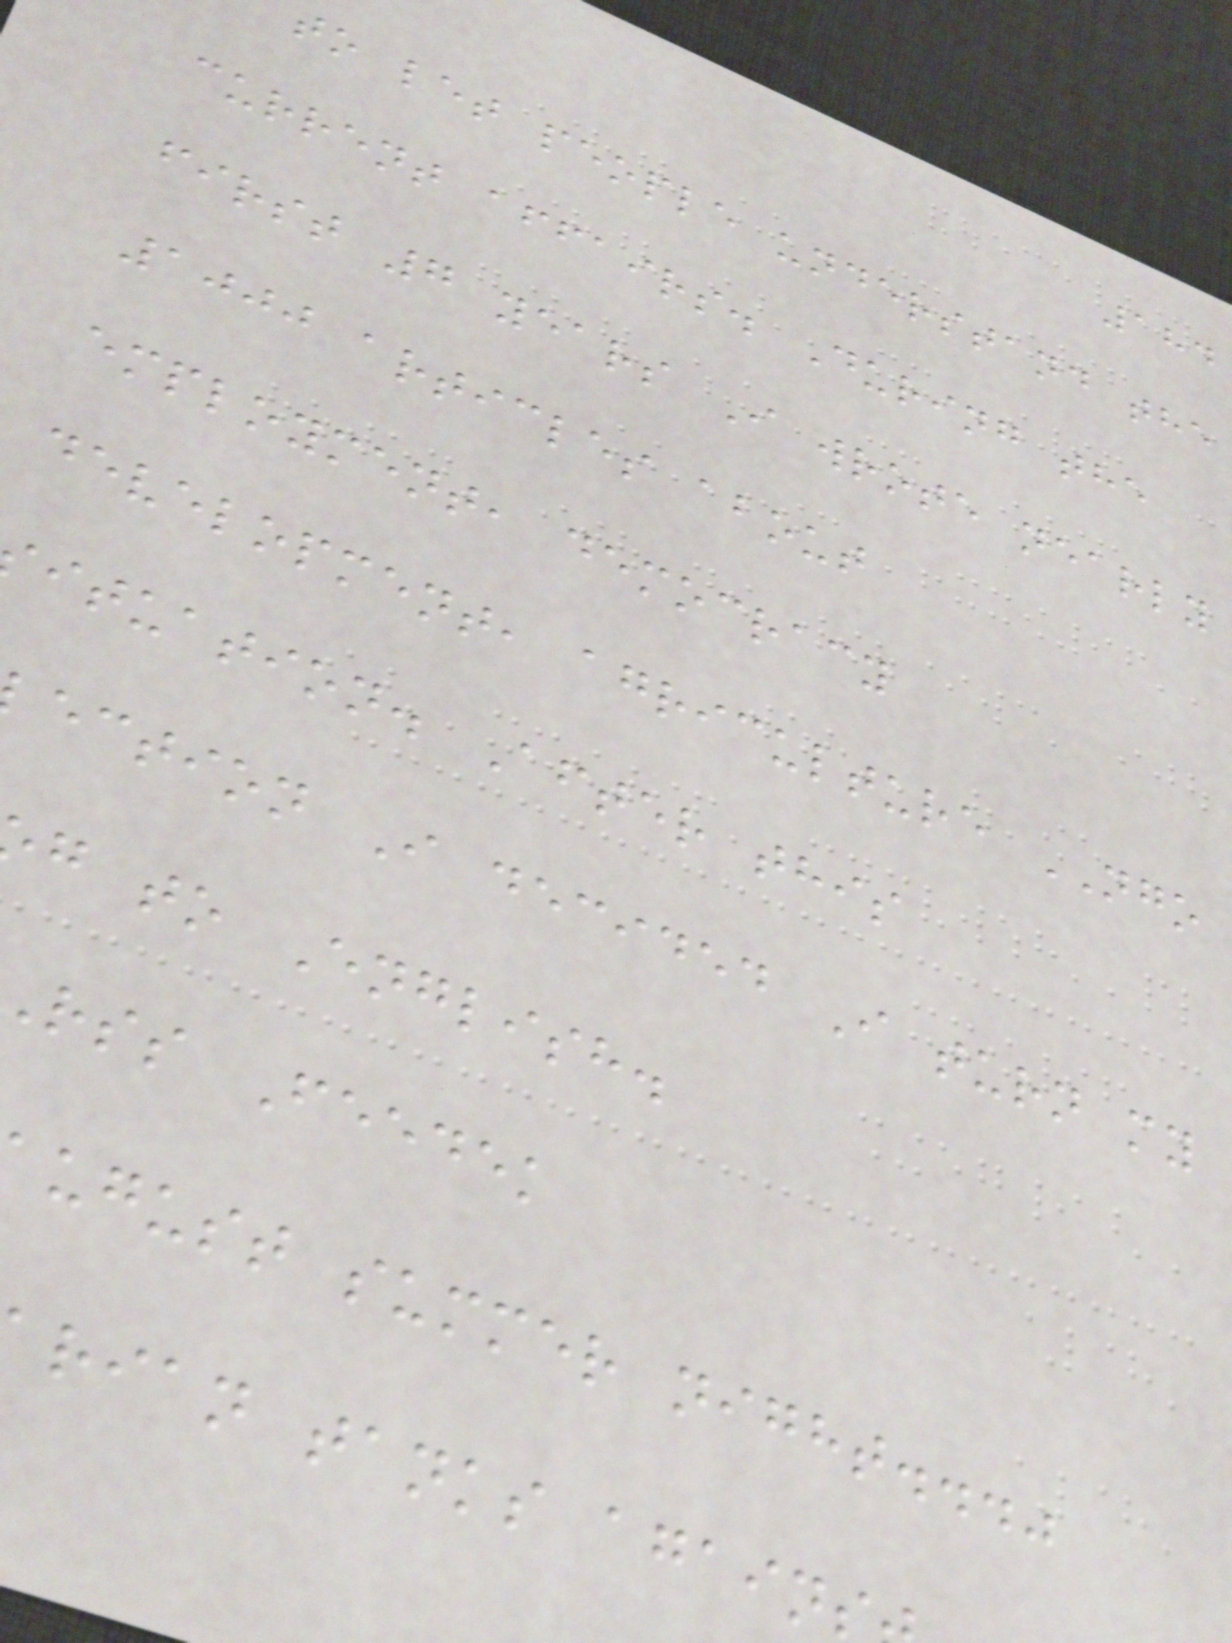184
to let people understand the
current affairs. During the
first 7 years I wrote nearly
1000 articles about
employment, democracy
development, agriculture NGO
ituation. After this
ection I decided I turn my
g to English.
rss Feedek
ugust summer night..."
rian tanks again
